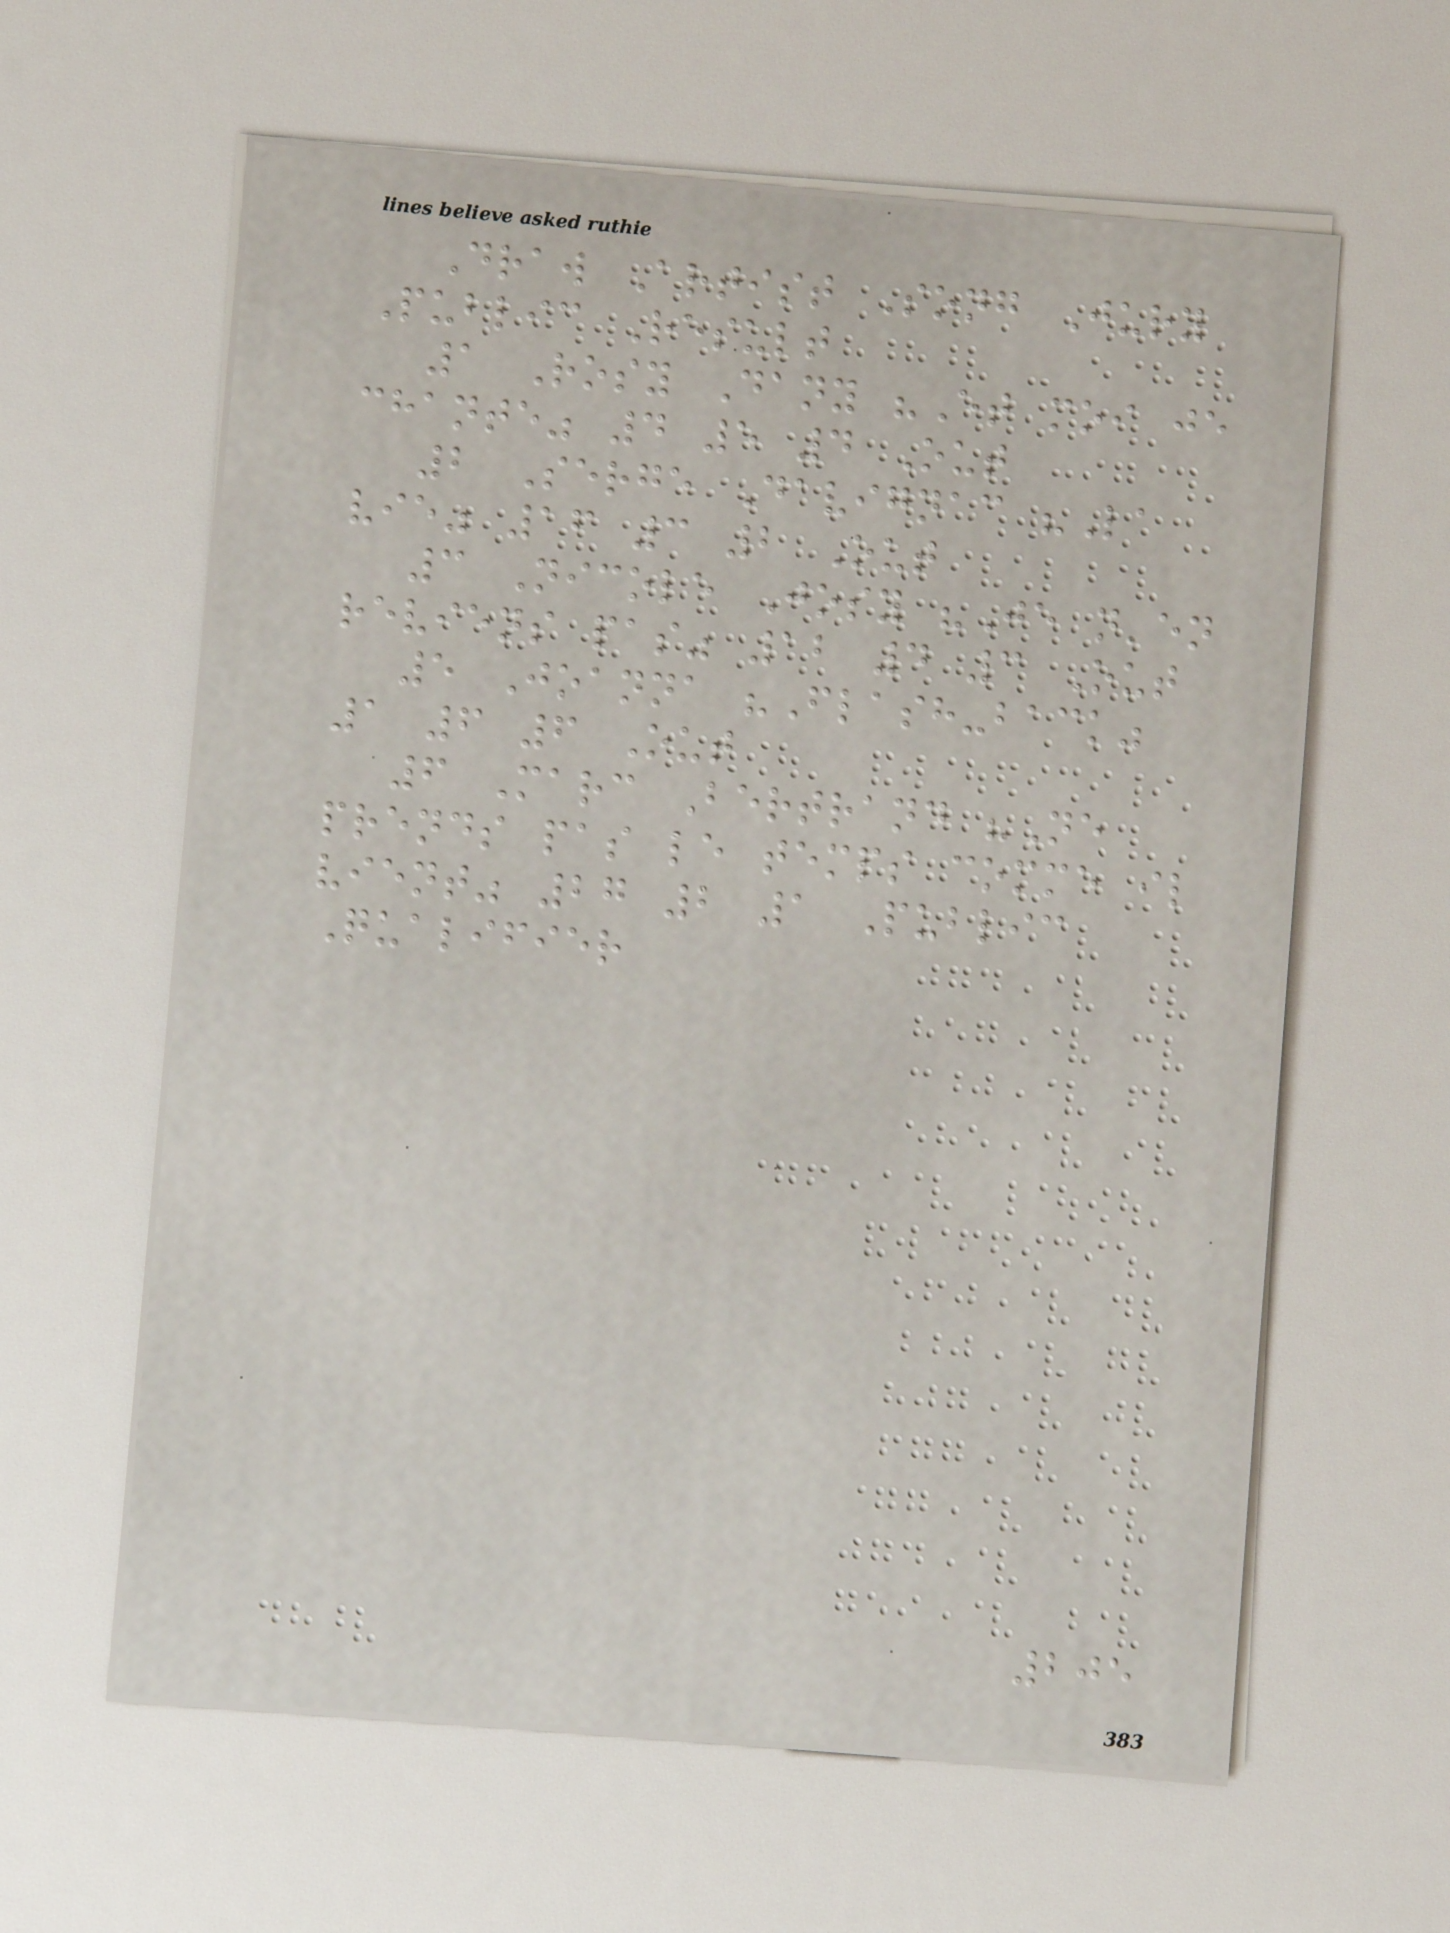Draw Artist Song Jury
Public Result
1 Rosy Dany "Et moi je
chante" 4 5 4 Out
2 Serge Davignac "La
vie" 16 3 2 Out
3 Nicole Josy "Je n'en
reviens pas" 12 4 3 Out
5 Joanna "Flash-back"
1 6 6 Out
6 Marc Bertrand "Ne
prends pas le temps comme il
vient" 27 2 1 Public
Qualifier
205
